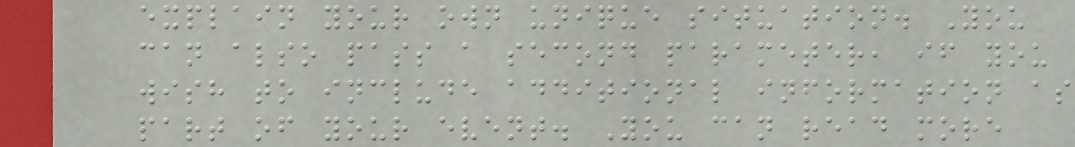explain your own unique situation. You
can also pass a second parameter, if you
wish to include additional information as
part of your event. You can read more
